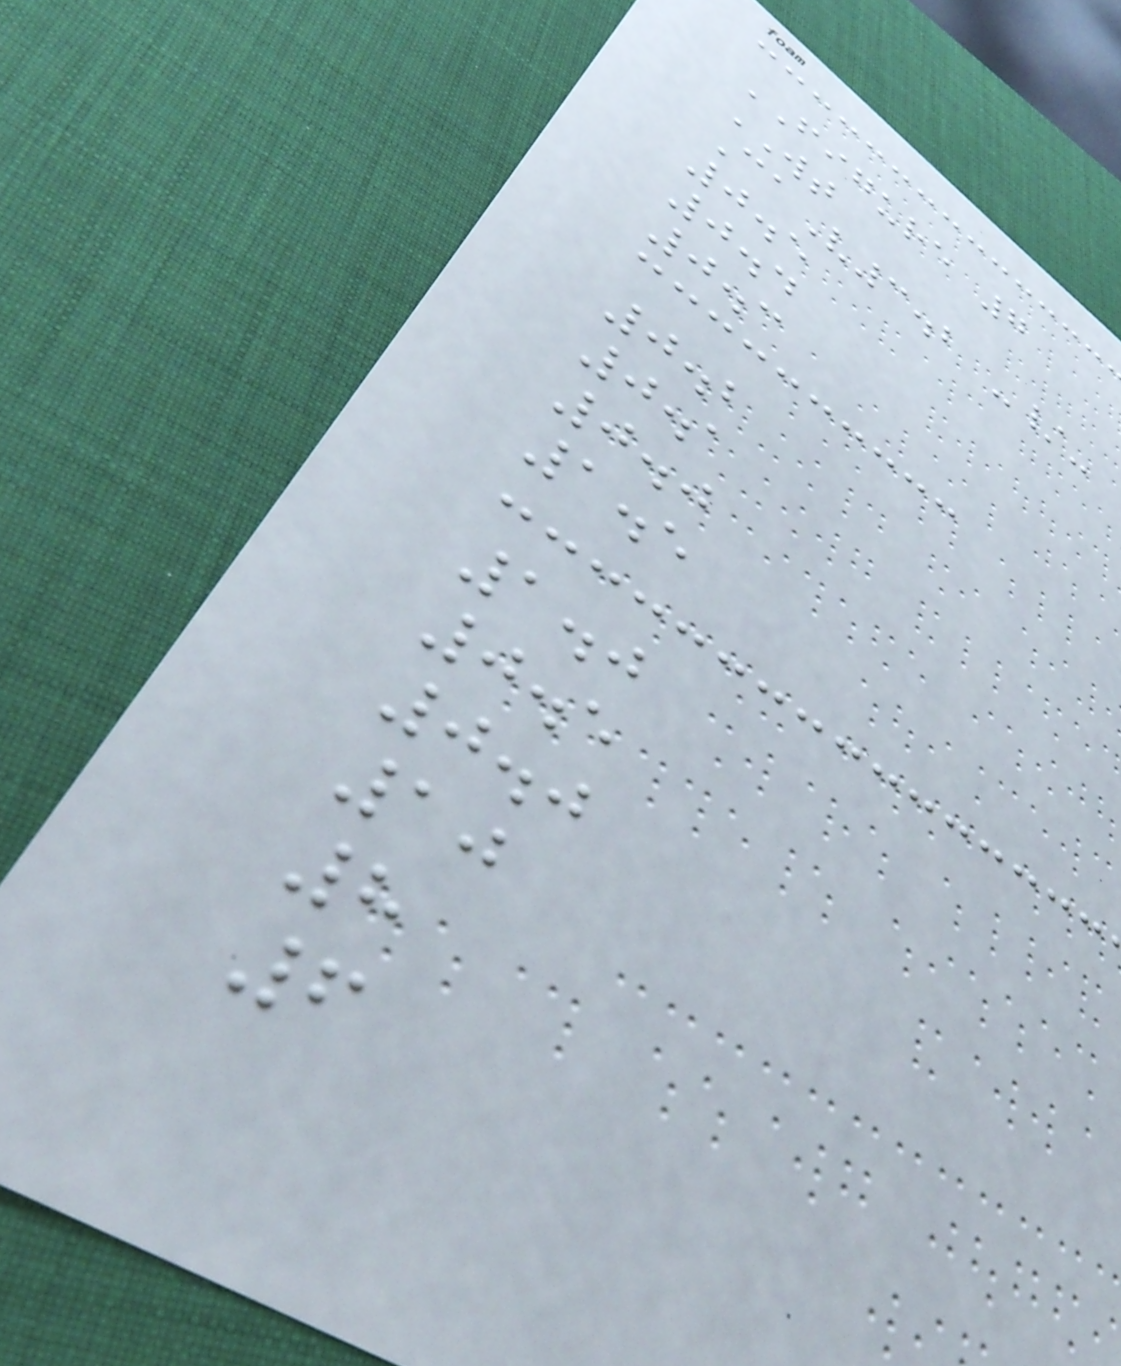FIGURE 7
WT
CaV3.2 -/-
0.5
0.4
0.3
0.2
0.1
0.0
1.5
1.0
0.5
0.0
10
8
6
